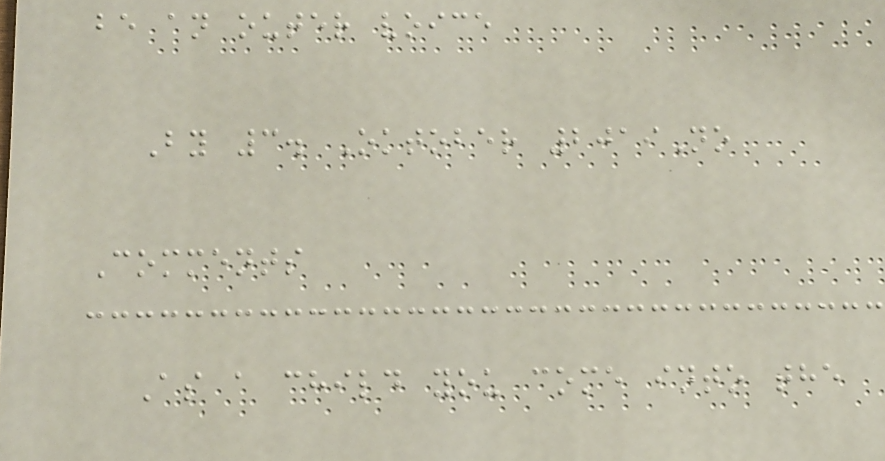be an outer voice
By 3. Oktober 2019No
Comments
As a child you come into the
